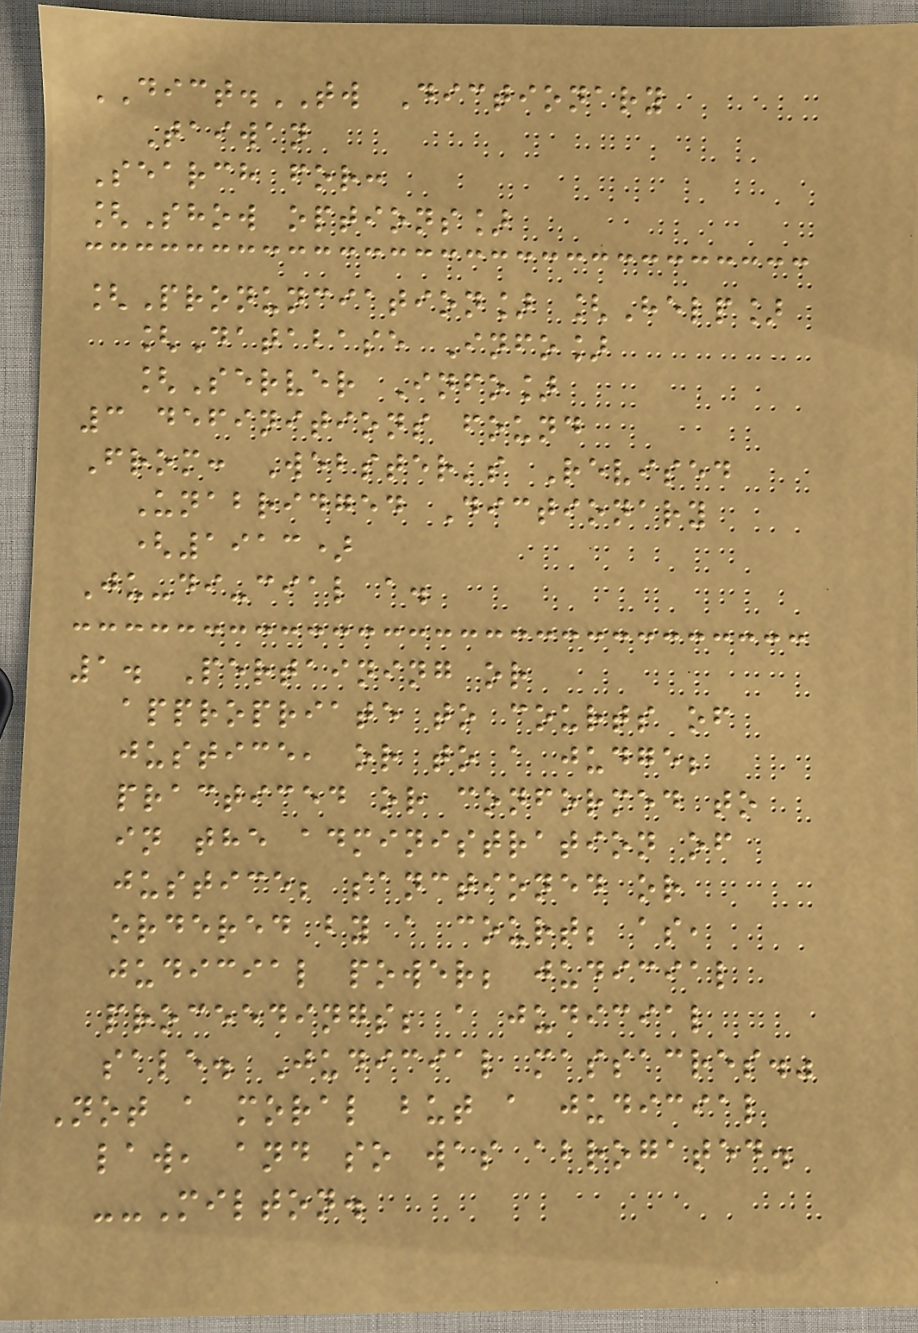DICT.TW Dictionary
Taiwan
Search for:
[Show options]
[Pronunciation] [Help]
[Database Info]
[Server Info]
3 definitions found
From: Webster's Revised
Unabridged Dictionary
(1913)
Ju-di-cial a.
1. Pertaining or
appropriate to courts of
justice, or to a judge;
practiced or conformed to
in the administration of
justice; sanctioned or
ordered by a court; as,
judicial power; judicial
proceedings; a judicial
sale. Judicial massacres."
Not a moral but a judicial
law, and so was abrogated.
--Milton.
